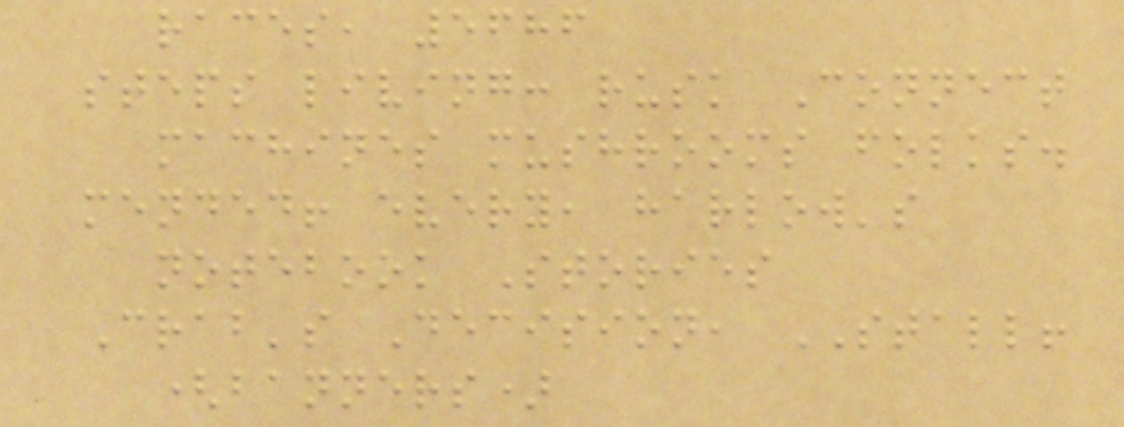races, 5686
steps living: rusk Connect
machines mushrooms folks.
mended! every, harlow's
notebook Stories
Crab's Decision, STALL!
(banners)
